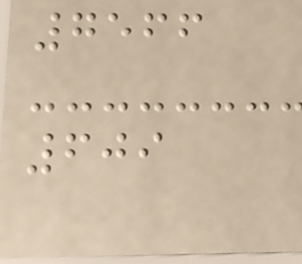7566
609
